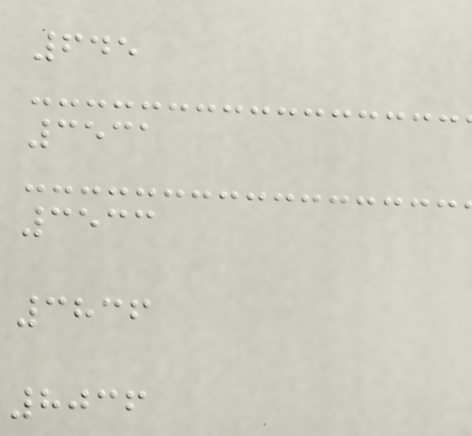645
3531
3533
3836
8036
